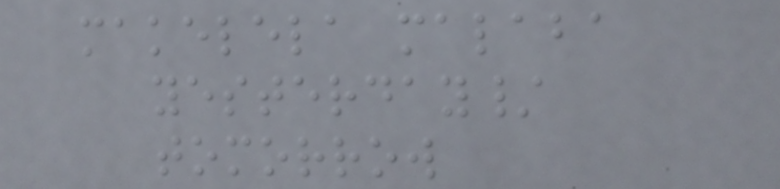makelela malaba
yesterday/
tomorrow
